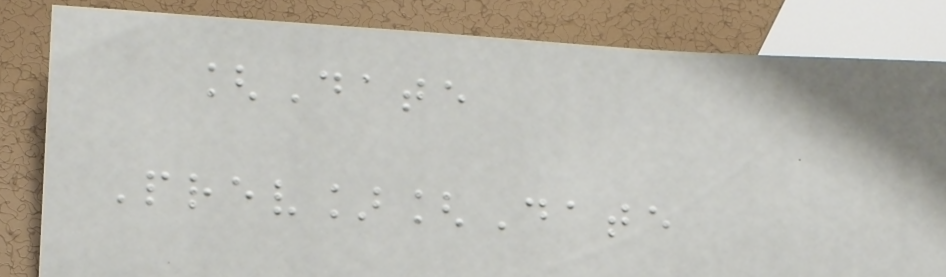[Date
Prev][Date
